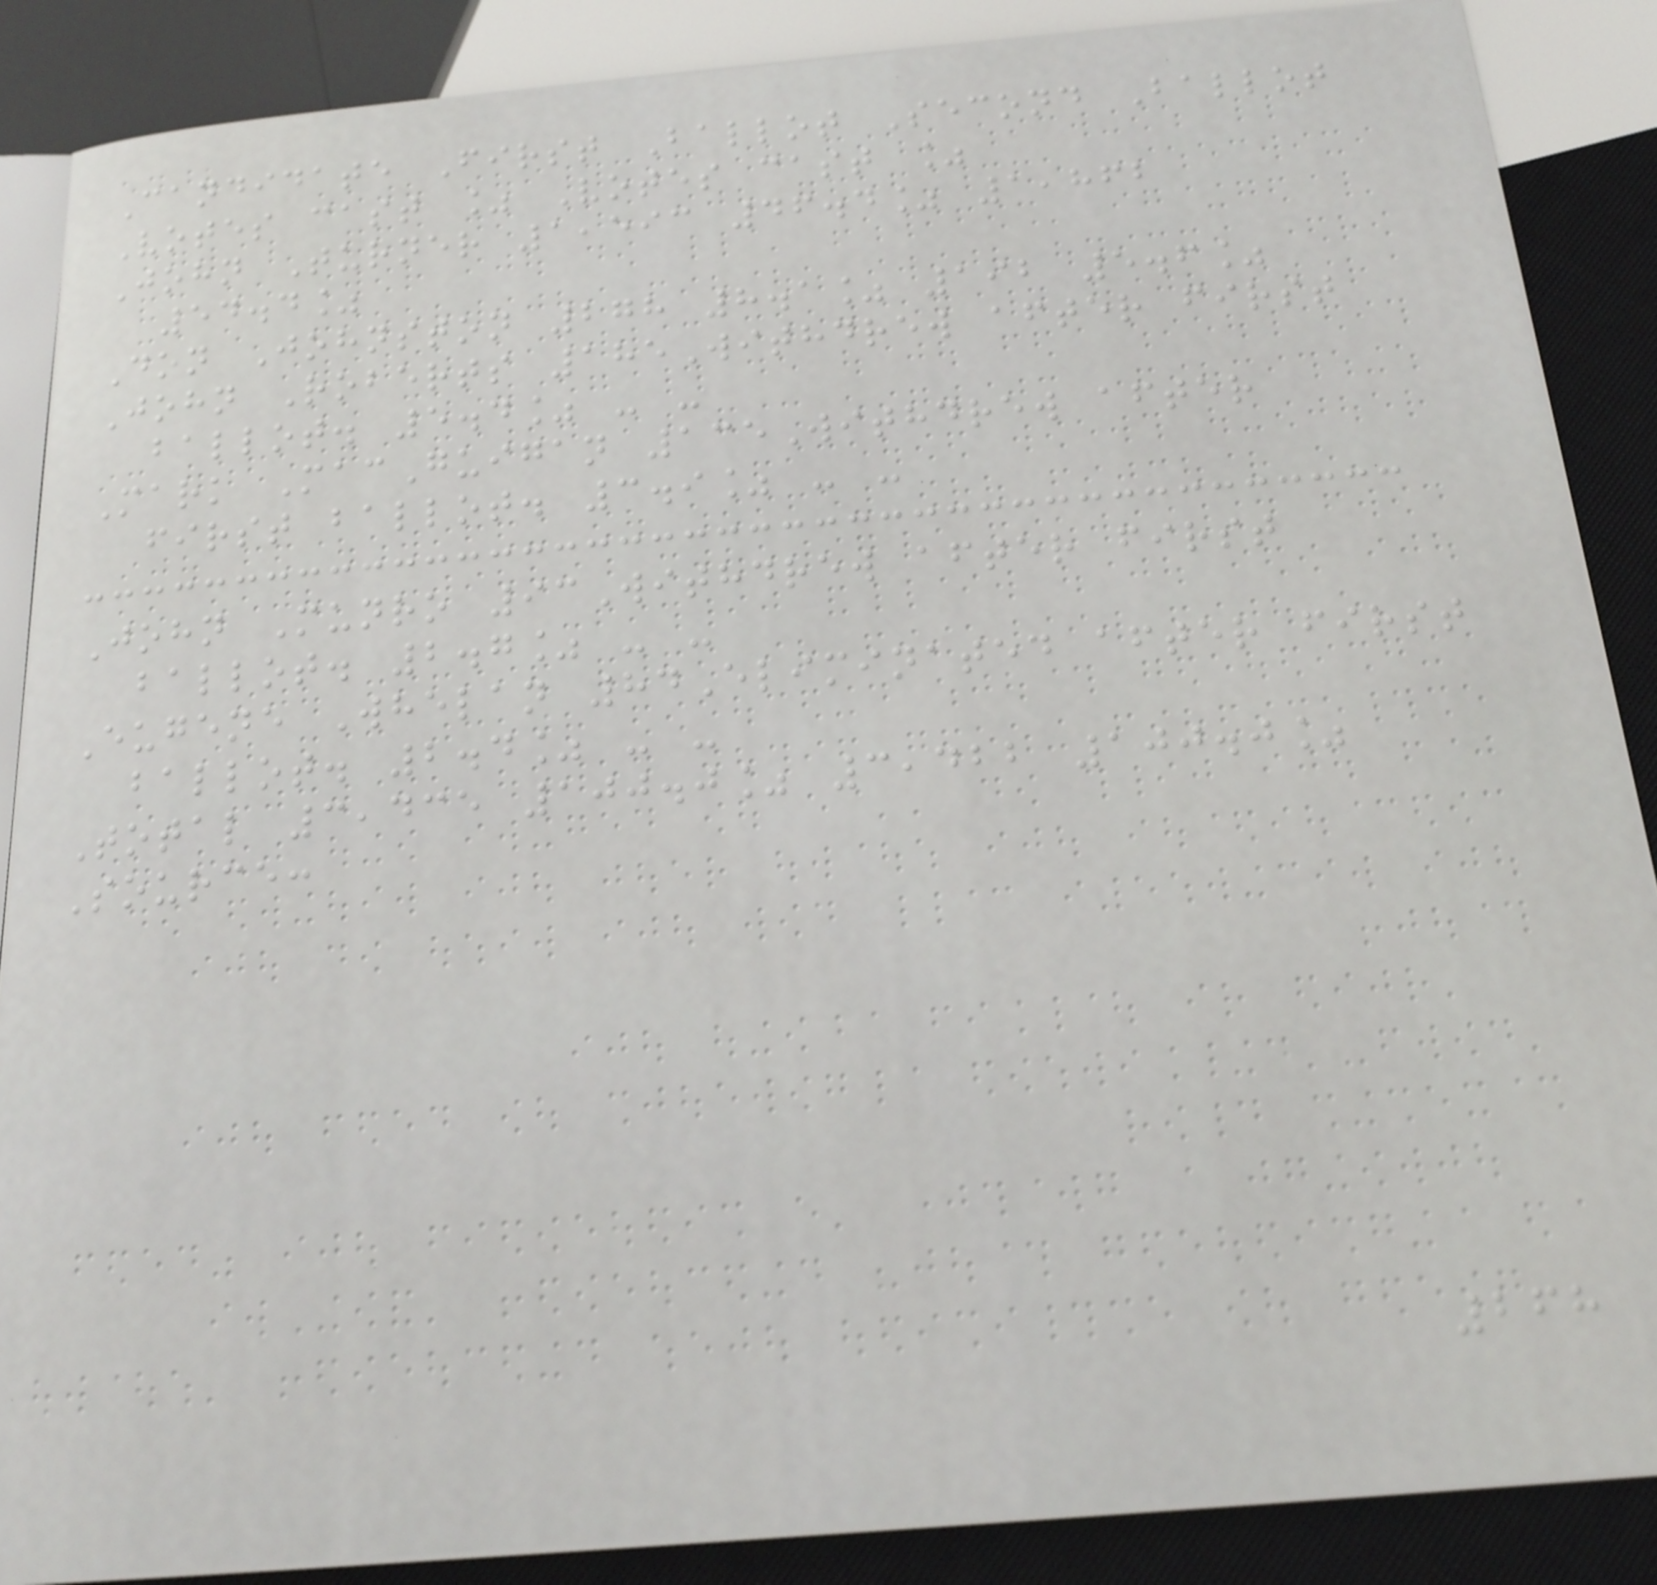Candidate First Ballot Second Ballot
Votes cast % Votes cast %
John Turner 1,593 46.4% 1,862
54.4%
Don Johnston 278 8.1% 192 5.6%
John Roberts 185Withdrew after first
ballot. 5.4% - -
Mark MacGuigan 135Withdrew after
first ballot. 3.9% - -
John Munro 93Withdrew after first
ballot. 2.7% - -
Eugene Whelan 84Eliminated after first
ballot. 2.4% - -
Total 3,435 100.0% 3,422 100.0%
Source:
268
